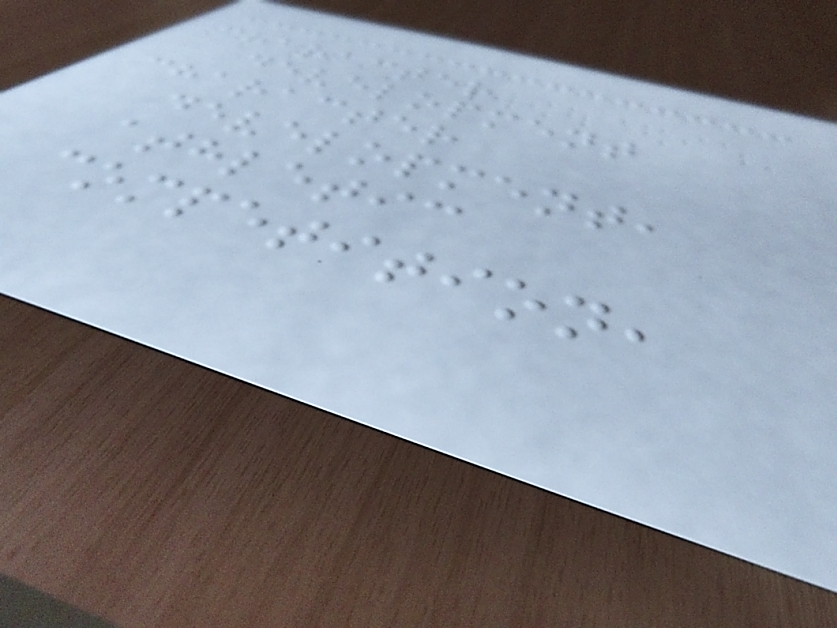character
development
character
development,
athletic
competition,
